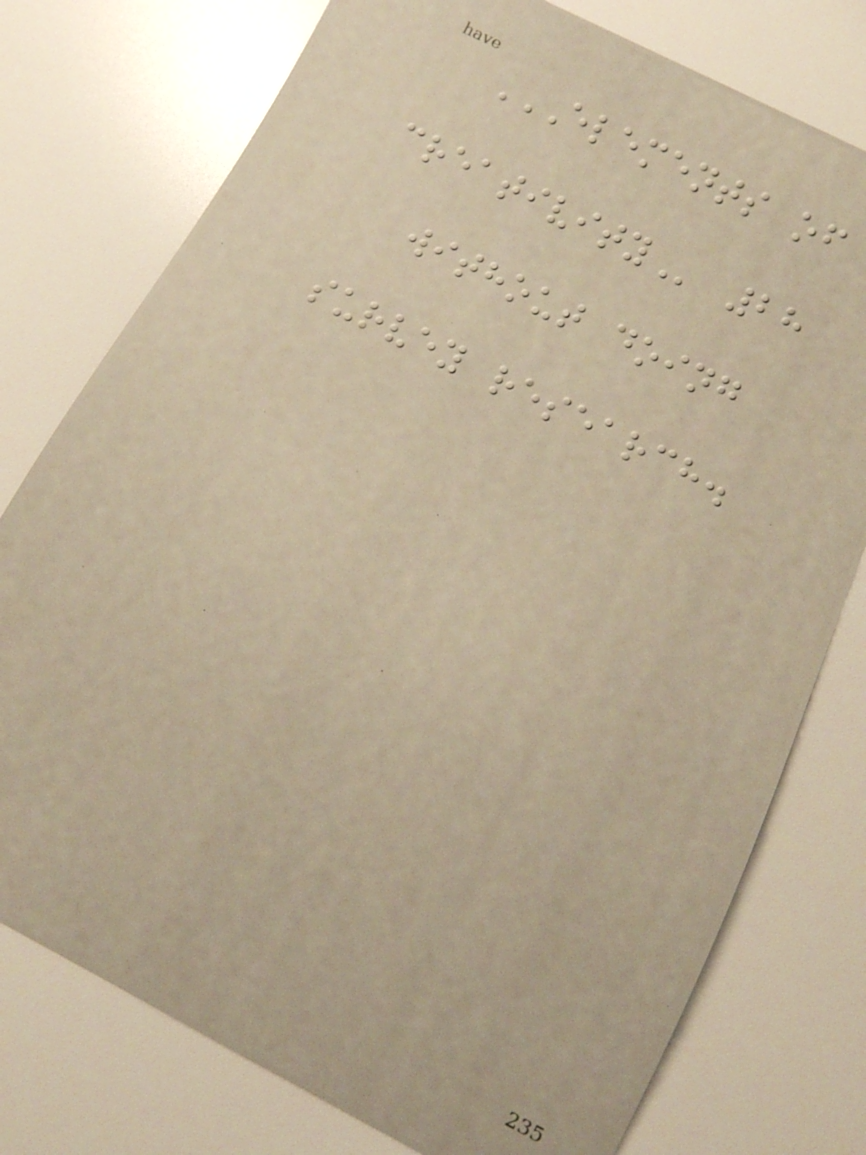ELEMENTS OF
CREATIVITY 28
without doing
survey research.
